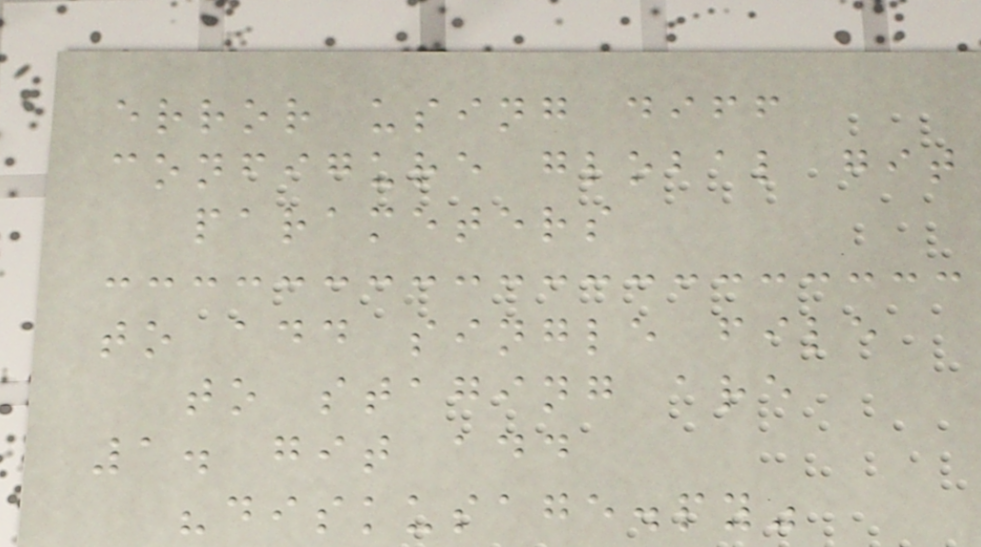error using diff
configure global git
parameters
to add single file
to staging are
1. git add
"diskusage.py"
